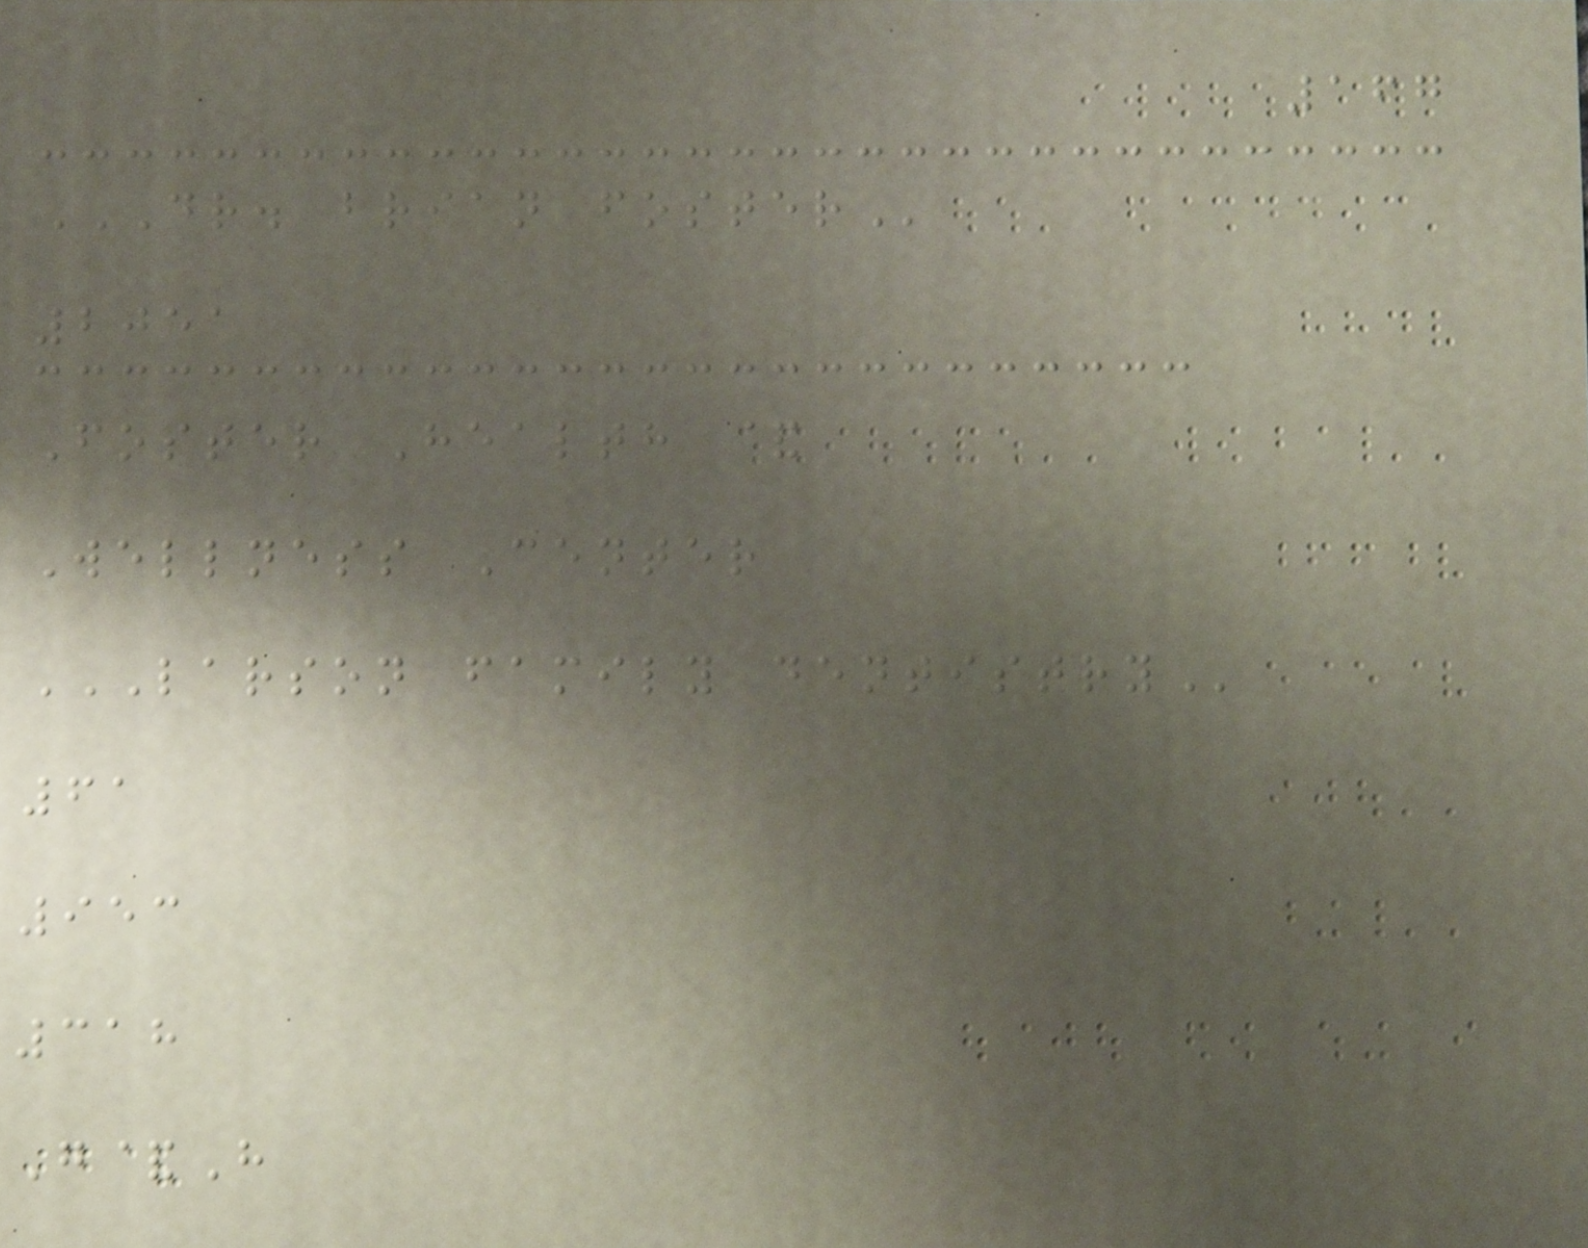167
DR. BRIAN FOSTER
2051
Foster Health &
Wellness Center
LARSON FAMILY DENTISTRY
61
953
318
G&H
